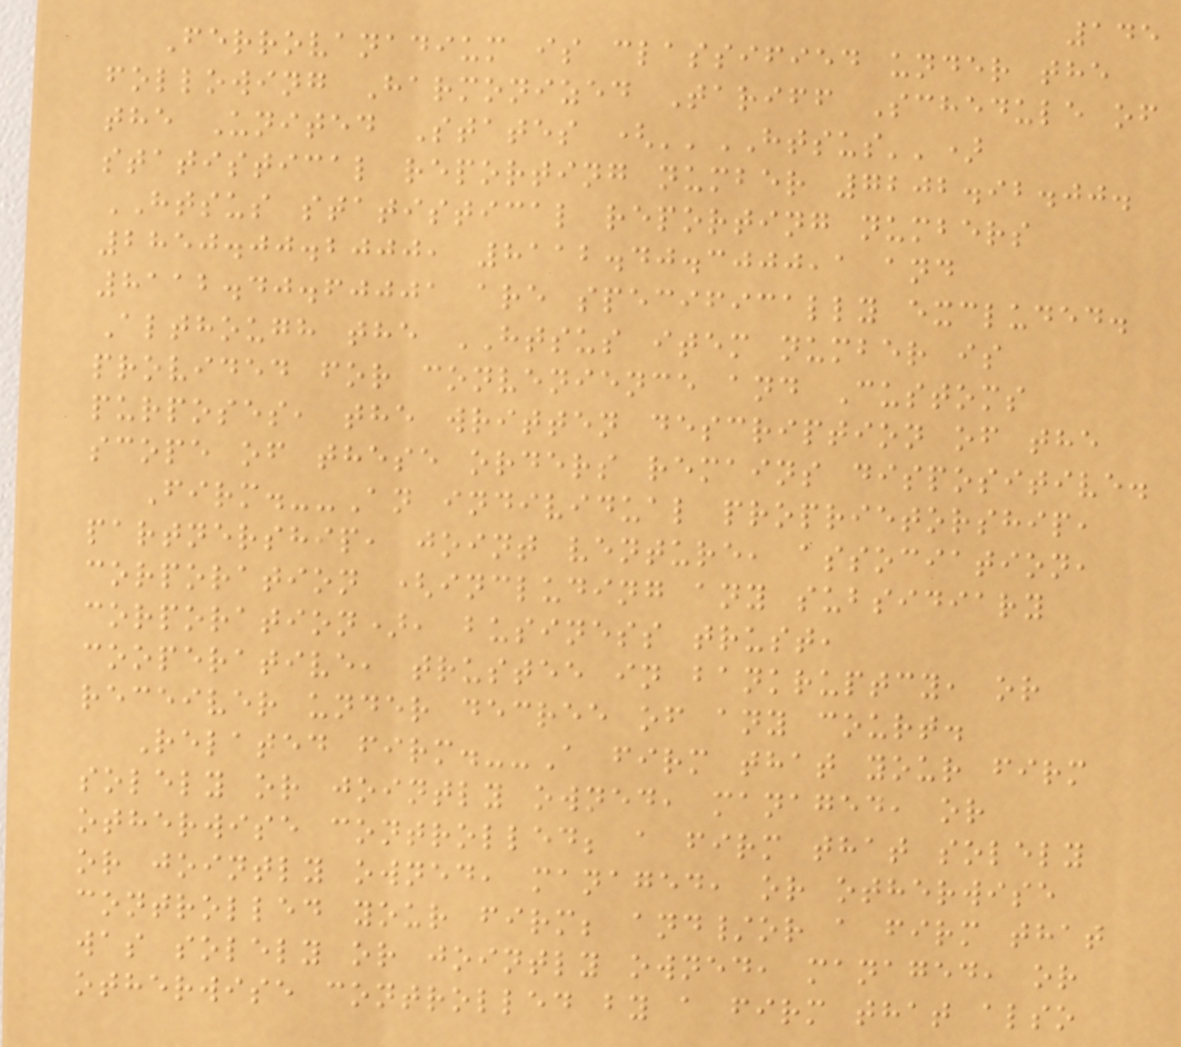145
Ferrovanadium is classified under the
following Harmonized Tariff Schedule of
the United States (''HTSUS'')
statistical reporting number 7202.92.00.
HTSUS statistical reporting numbers
2850.00.2000, 8112.40.3000,1 and
8112.40.60001 are specifically excluded.
Although the HTSUS item number is
provided for convenience and Customs
purposes, the written description of the
scope of these orders remains dispositive.
Firm.--An individual proprietorship,
partnership, joint venture, association,
corporation (including any subsidiary
corporation), business trust,
cooperative, trustee in bankruptcy, or
receiver under decree of any court.
Related firm.--A firm that your firm
solely or jointly owned, managed, or
otherwise controlled; a firm that solely
or jointly owned, managed, or otherwise
controlled your firm; and/or a firm that
was solely or jointly owned, managed, or
otherwise controlled by a firm that also
